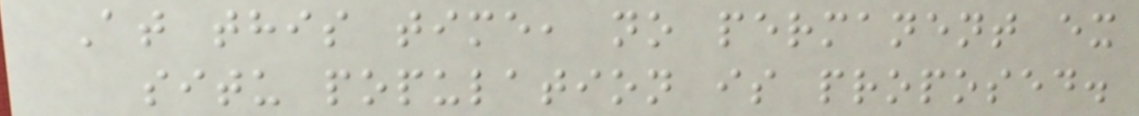At this time, no permanent ex
situ population is proposed.
